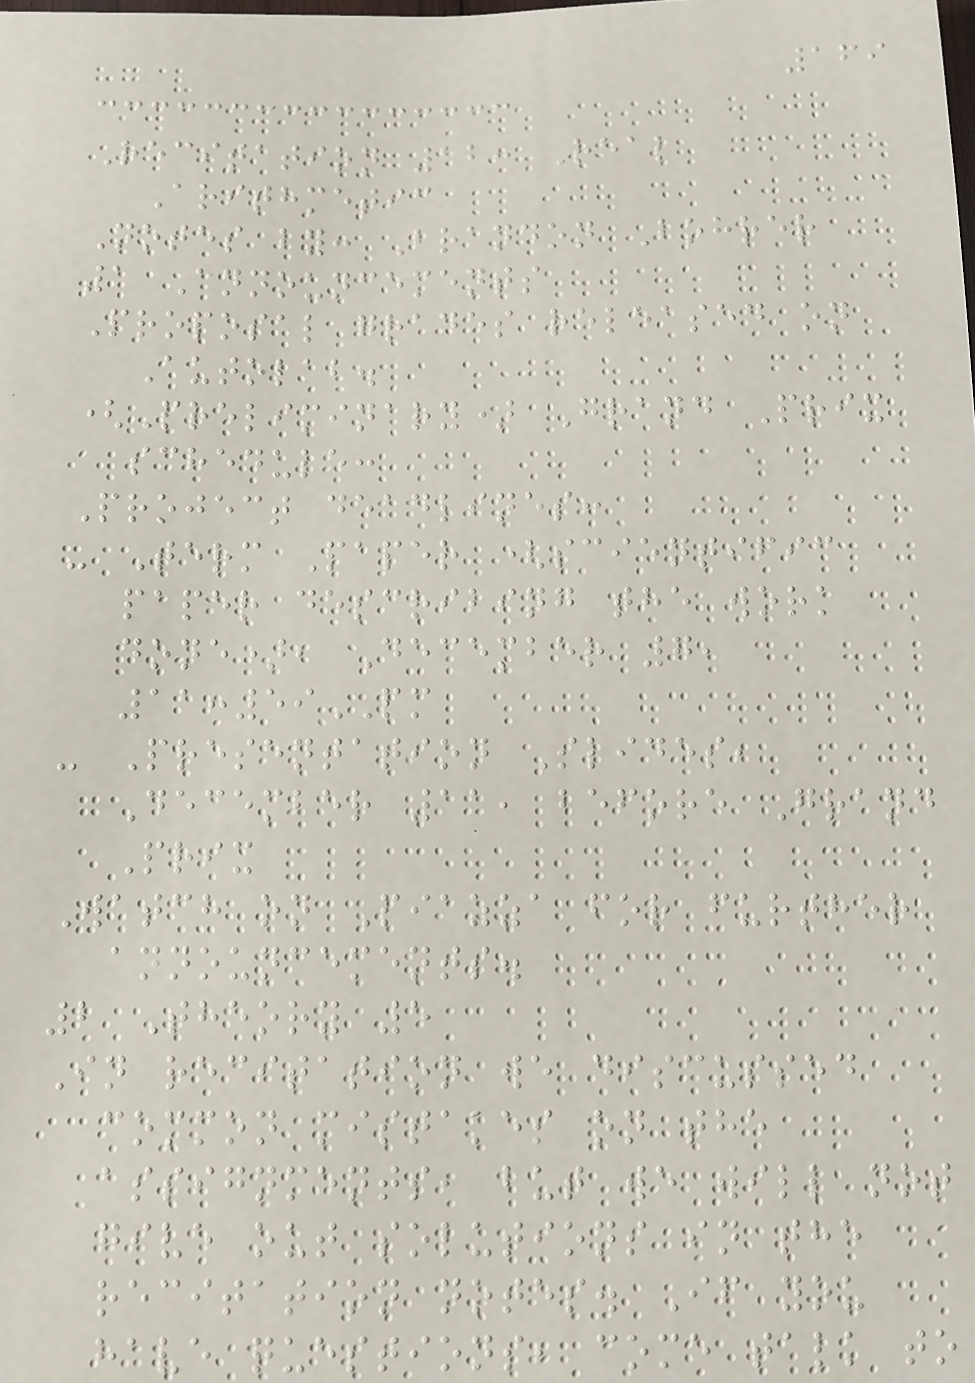169
Recitation 12: Real
Arithmetic
Notes by: Brandon Bohrer
1 Announcements
Proposal grades released on
Autolab.
(Preliminary) Grand Prix
schedule:
Project deadlines:
- Term Paper (scientific
paper describing the work
done), December 7,
11:59PM
- Presentation Slides,
December 11, before Grand
Prix
Watch on Piazza for further
announcements.
2 Theory 5
In recitation we discussed
common mistakes on the
assignments, but we will not
give out solutions in the
recitation notes. If you
have questions, come talk to
